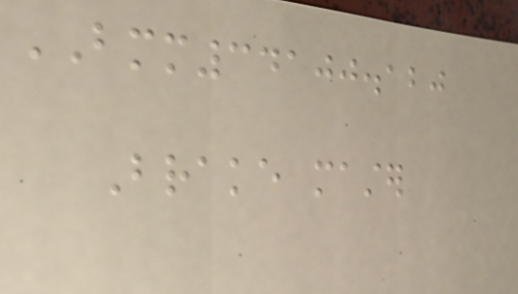BMM34100.120
Brake master
